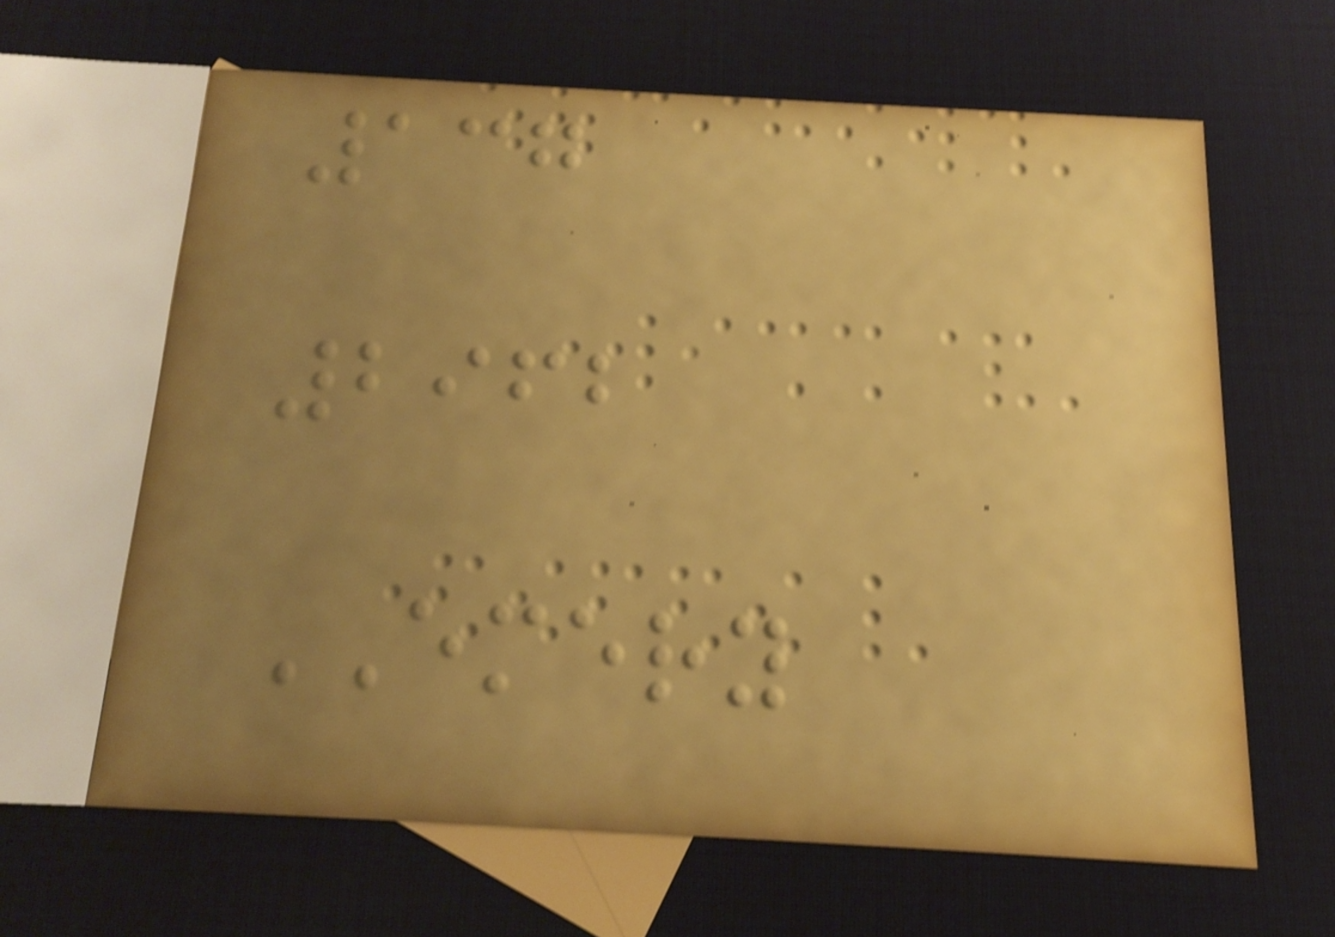137
2962
EMERY
